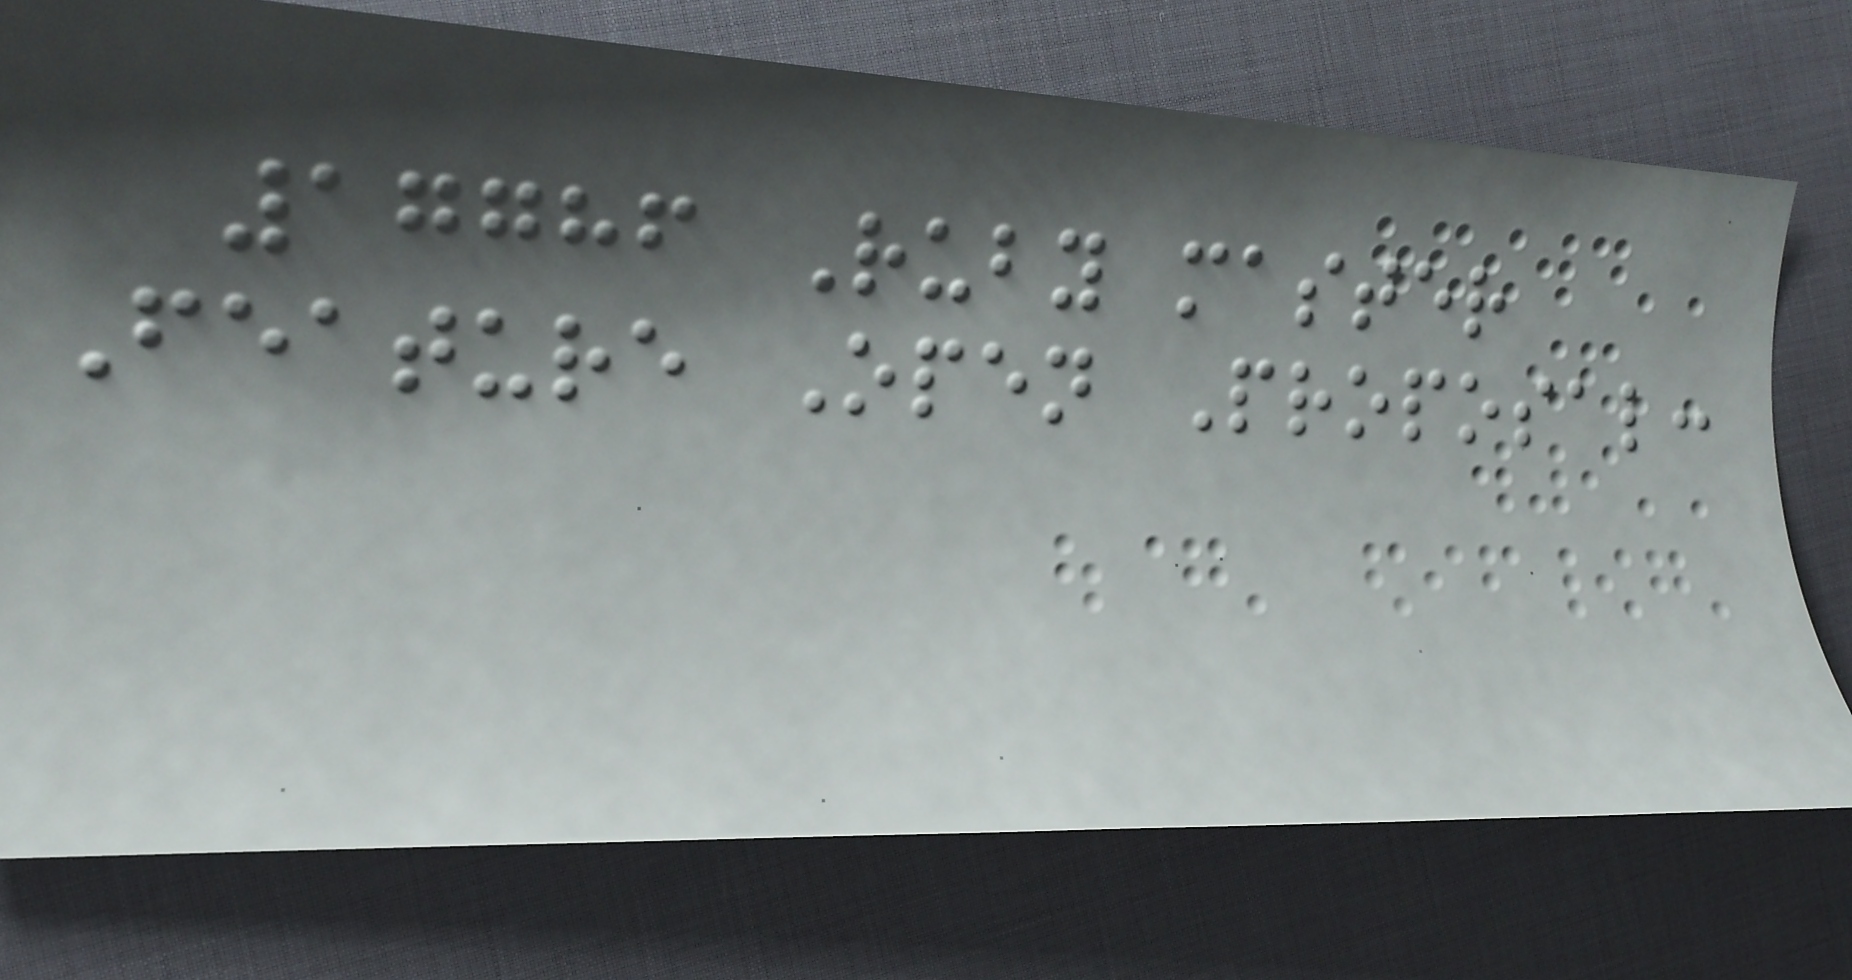17786 Ruby master
Feature Open Proposal:
